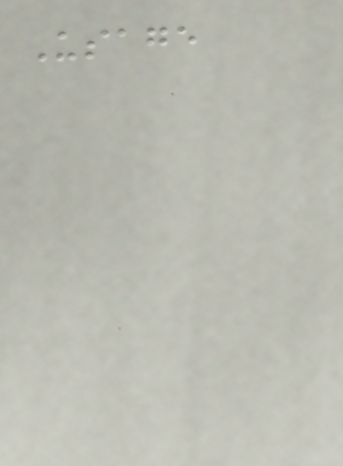Usage
